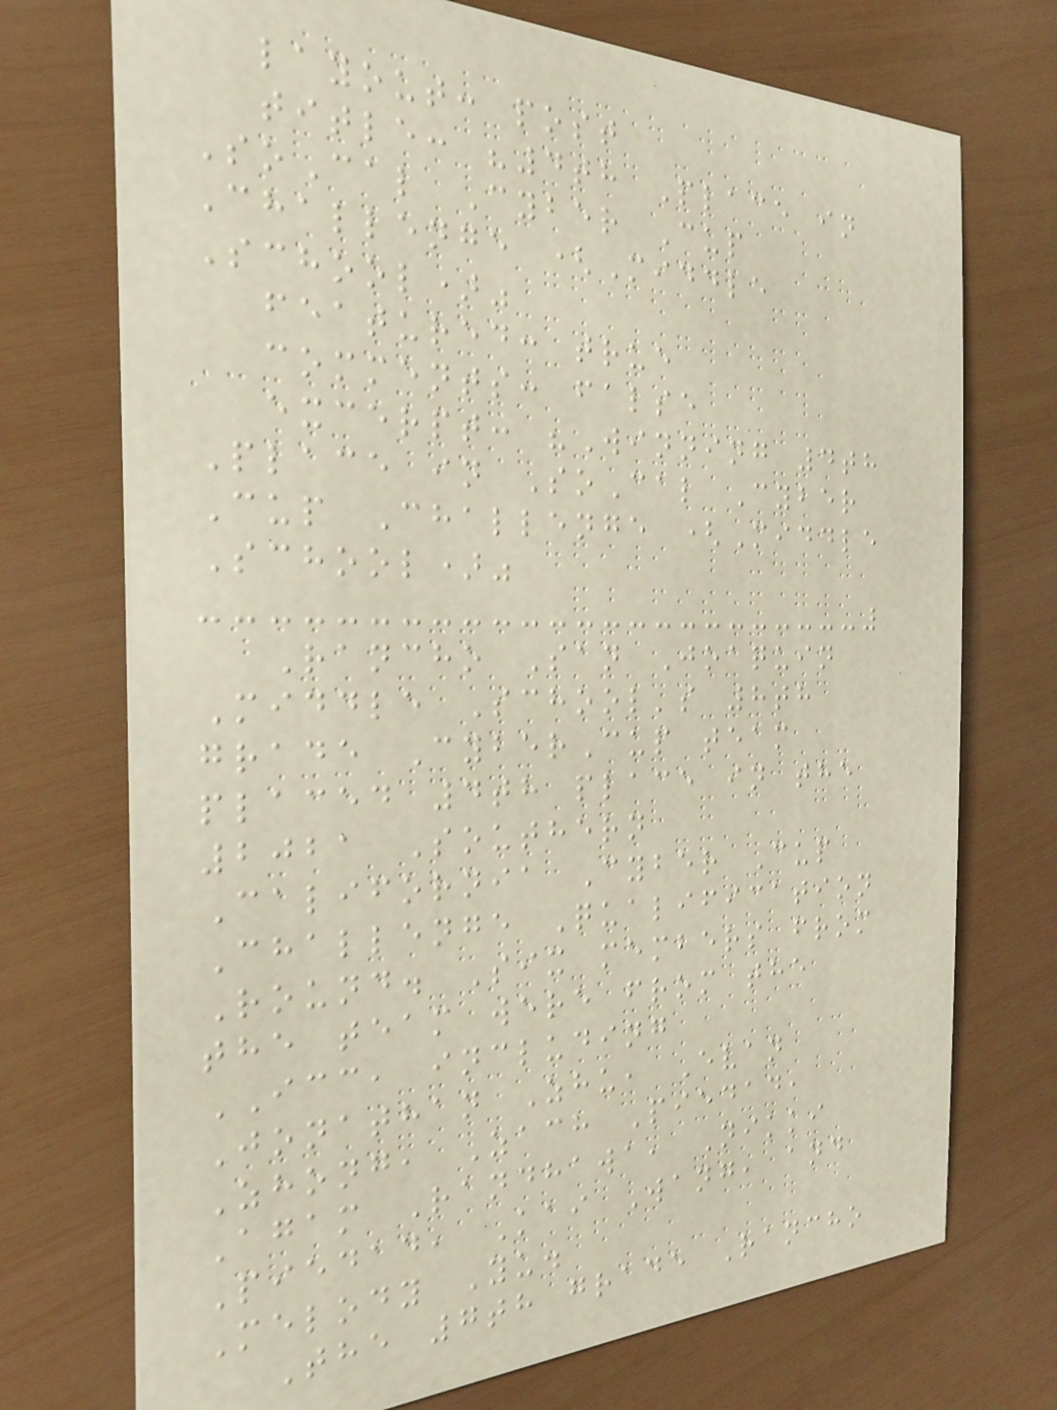layout: post
title: "4th Place in
SoCal Cyber Cup
Challenge (Middle
School)"
featured: true
comments: false
excerpt: "Winning 4th
Place in SoCal Cyber
Cup Challenge (Middle
School)"
Rancho San Joaquin
Middle School's 8th
grade CyberCup team
placed 4th place in the
2021 Southern
California Cyber Cup
Challenge Qualification
Round. Six members from
the team were from the
ICC, including
Jonathan Zhu, Evan
Zhong, Zach Piedad,
Agam Randhawa, Nikki
Piedad, Kai Wang, and
Melody Yu.
The 7th grade Rancho
